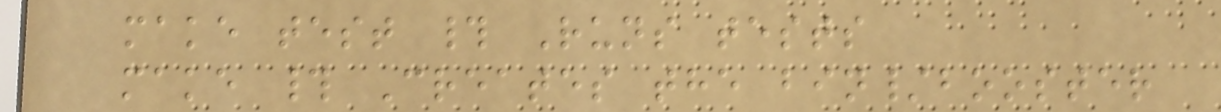make test # Runs tests
make # Creates the bin/booster
